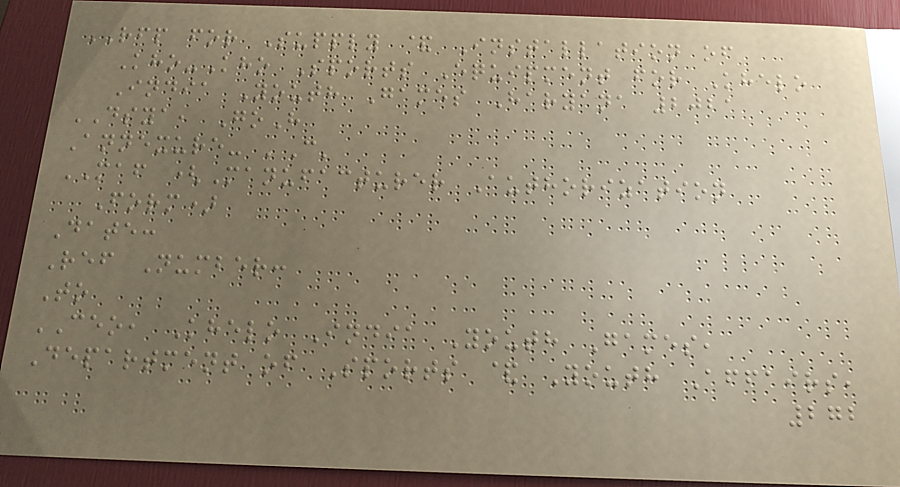RFP for Supply & Installation of
Kho-Kho Sports Equipment for Khelo
India Youth Games Haryana 2021
DSYA, GoH
Annexure- 'C'
MAF (Manufacturer Authorization
Form)
Date:
Ref Number:
To
CEO, Khelo India Youth Games,
Department of Sports & Youth Affairs,
272
